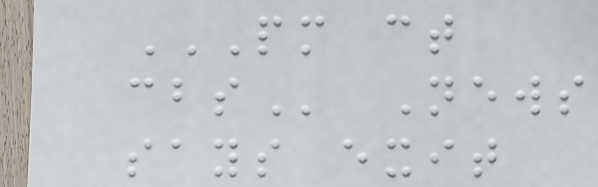PM CT
CBS News
says exit
